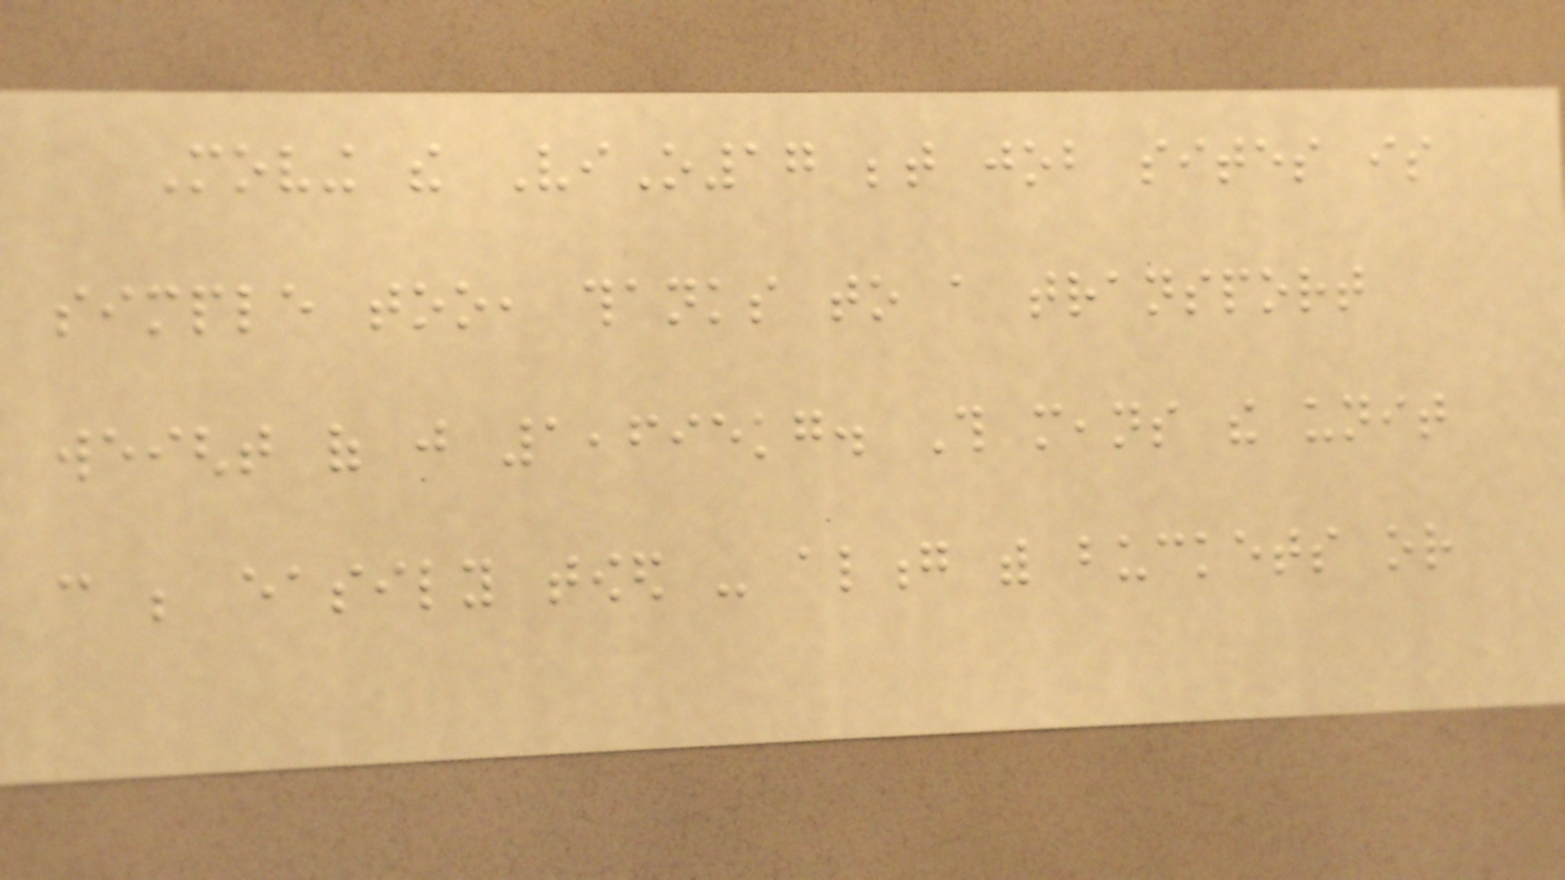Moving the ViO17 between job sites is
simple too, thanks to a transport
weight of just 1,695kg. This means the unit
can be easily towed - along with buckets or
